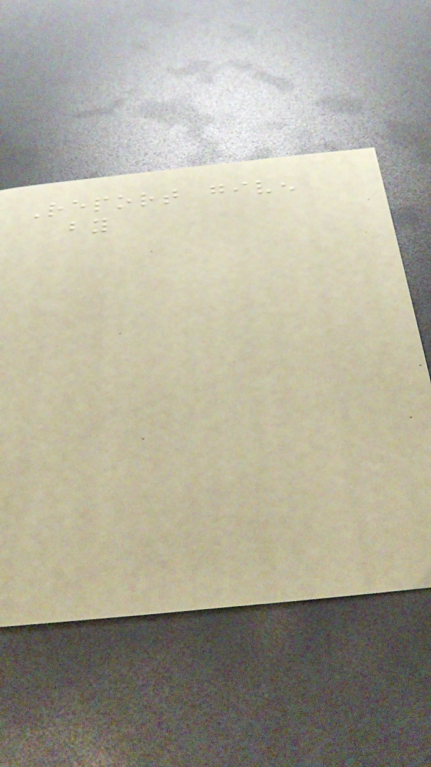Report given
by
